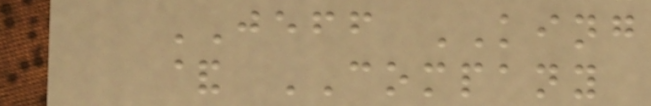JEFF KING
& COMPANY
